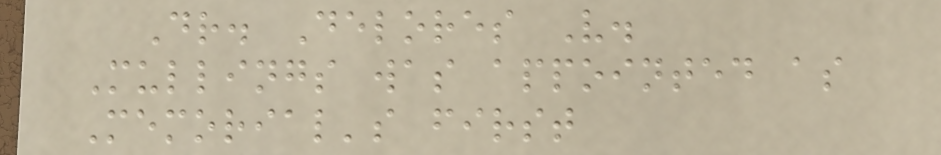Dr. Delores V.
Mullings was appointed as
Memorial's first
